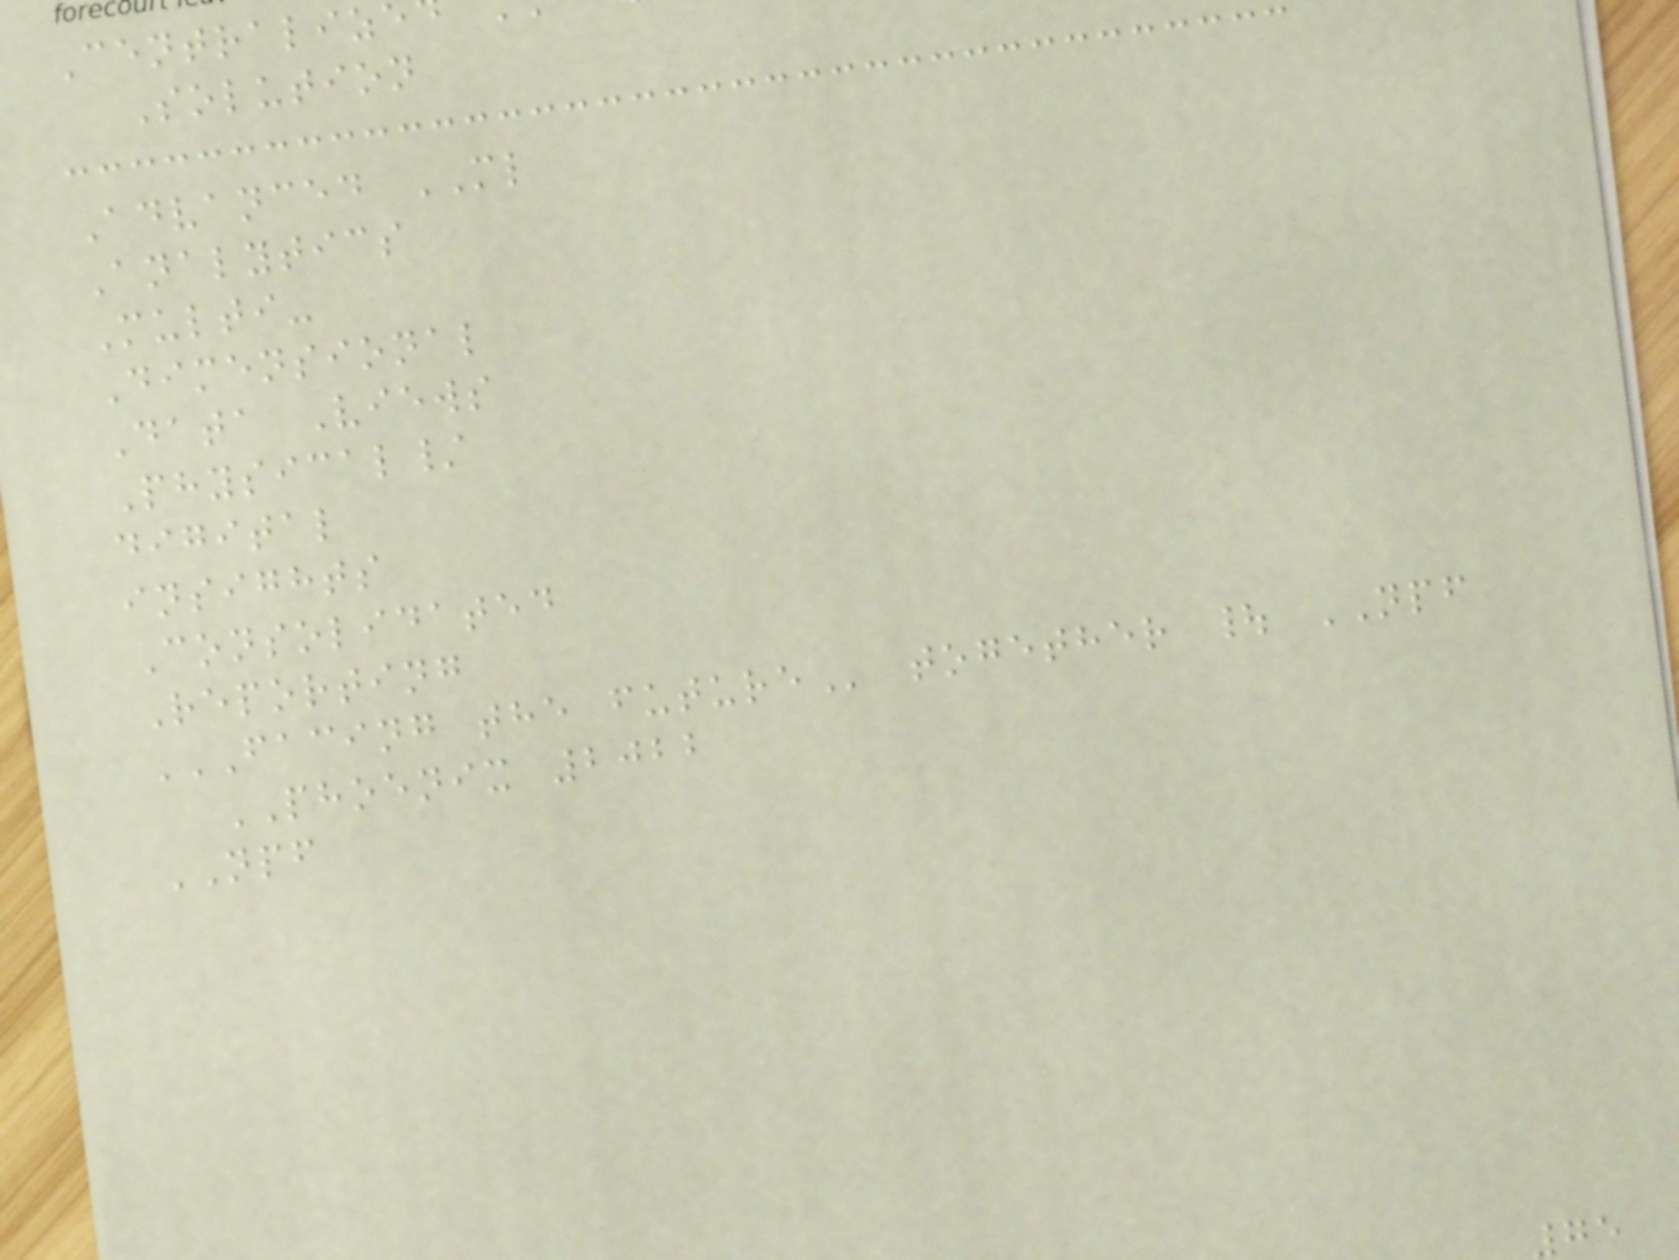Centraliz
Solution
Advanced ML
Analytics
Multi-
Dimensional
Data Views
Physical/
digital
insights
Consolidated
Reporting
FACING THE FUTURE together | NPF
PHOENIX 2022
NPF
